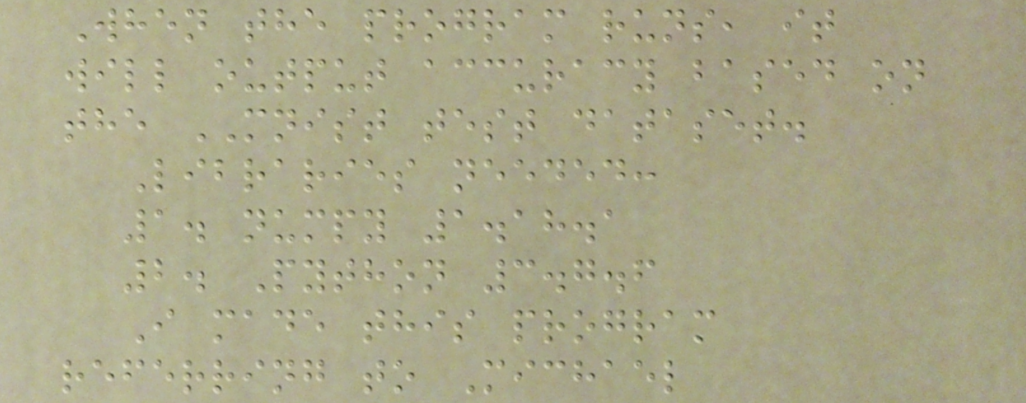When the program runs, it
will output accuracy based on
the MNIST test dataset.
Libraries needed:
1. numpy 1.18.1
2. Python 3.7.6
I made this program
referring to Michael
